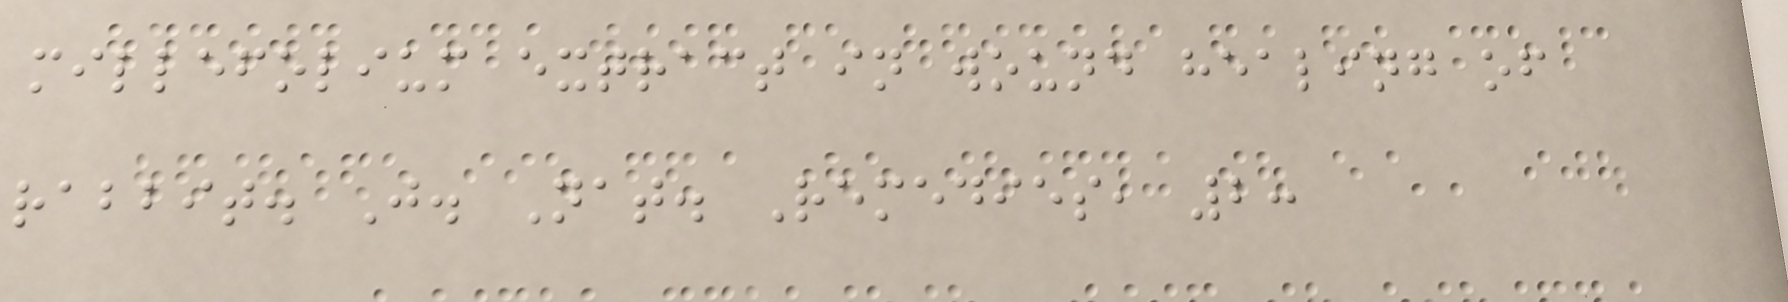millefolium extract in wound healing of
rabbit. J. Nat. Remedies, 2:
